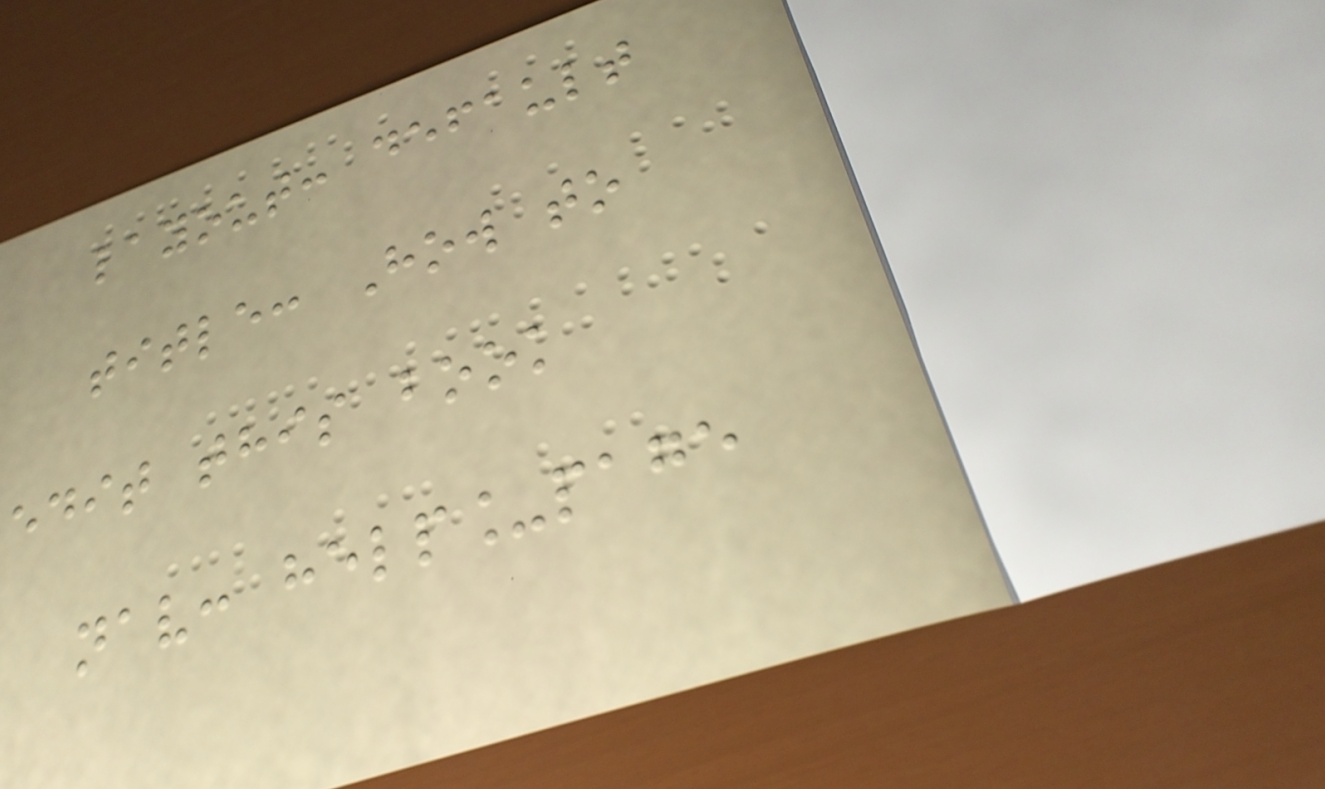layout: default
title: How to
edit this book
nav: help_page
